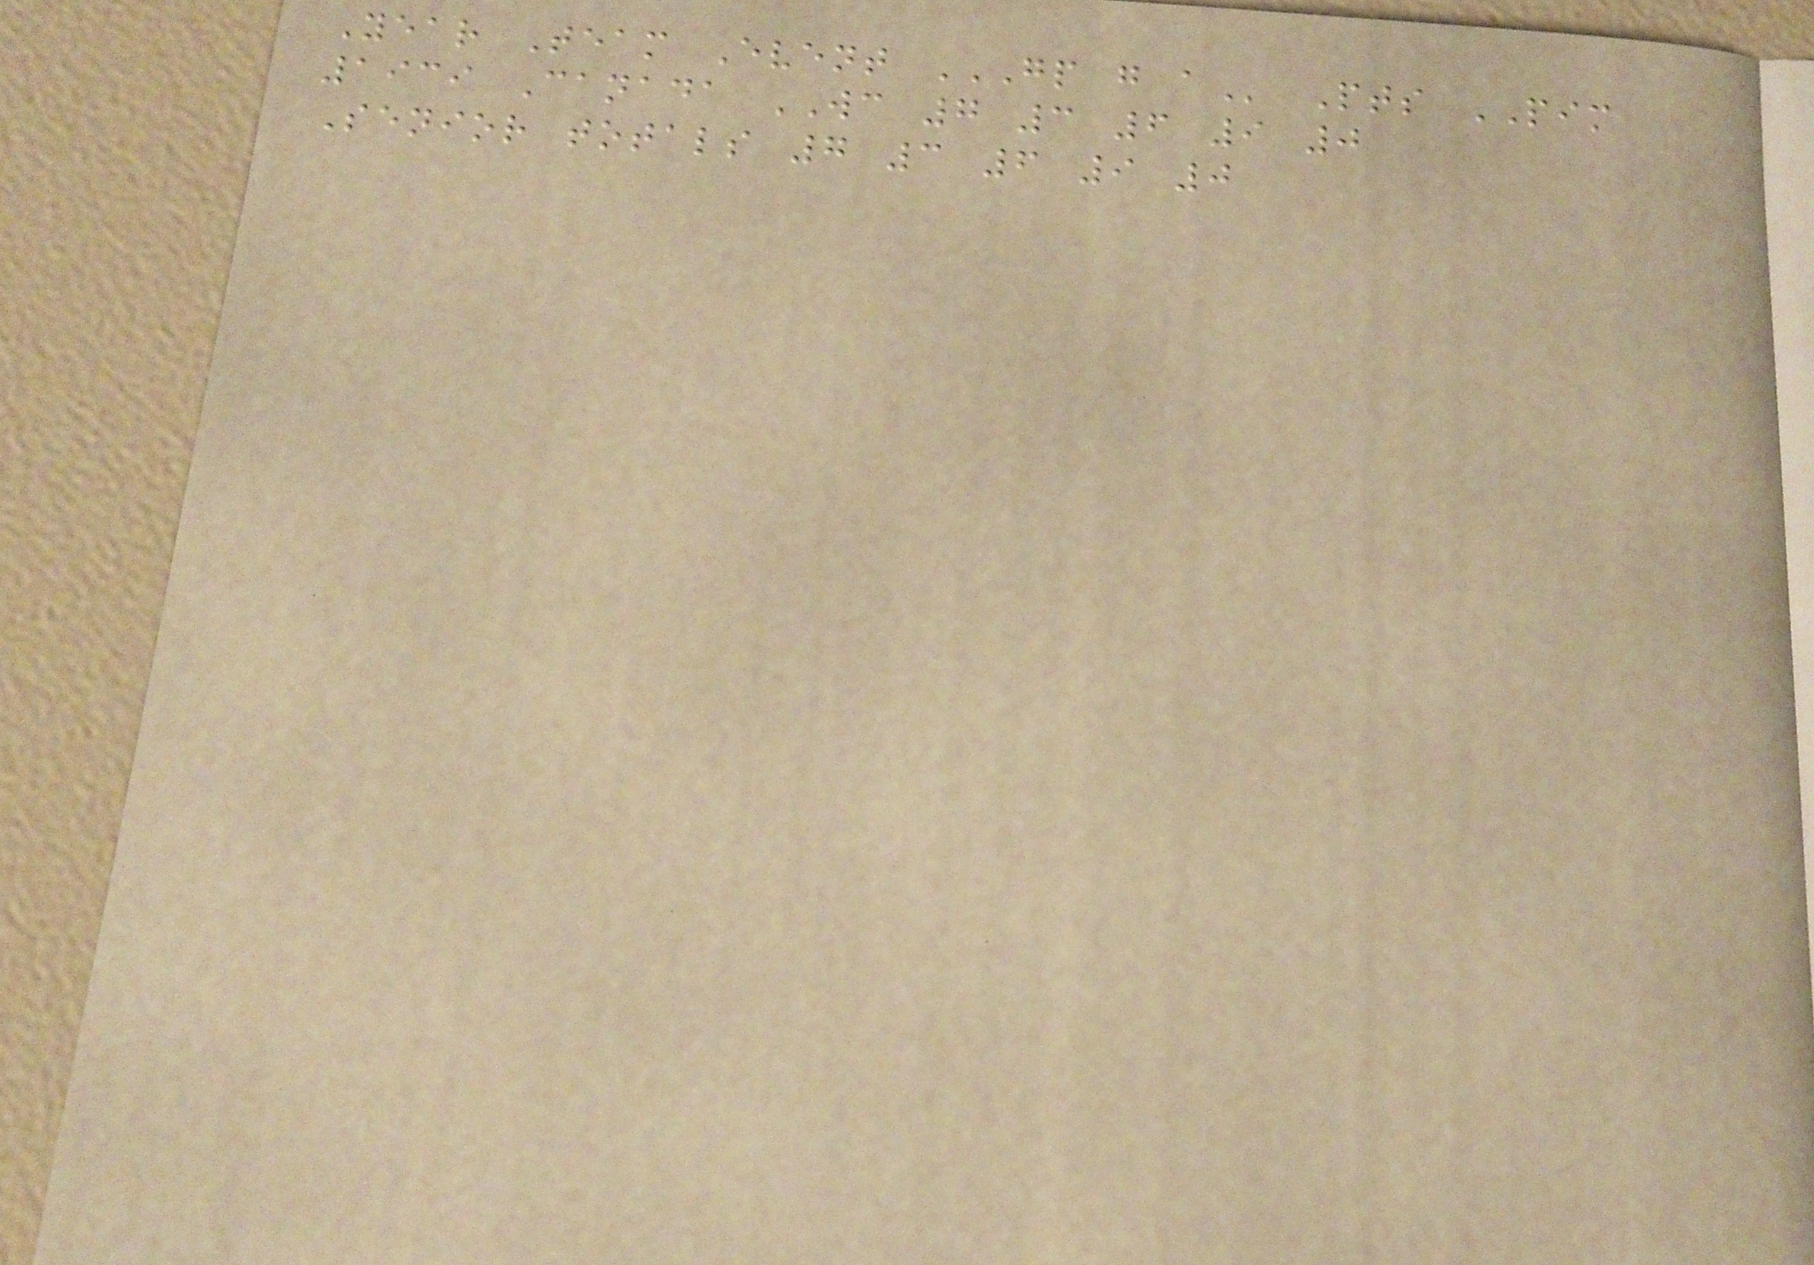Year Team Event GP G A Pts PIM
1939 Canada WC 7 3 6 9 0
Senior totals 7 3 6 9 0
